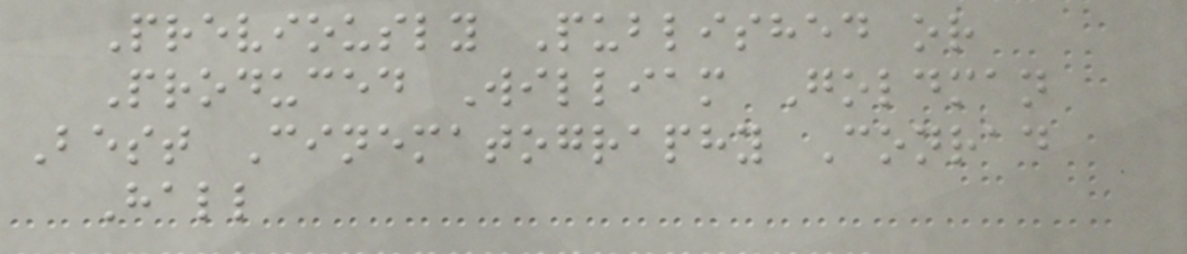Previously Published or
Produced William Goldman
Best Cinematography Conrad
Hall
